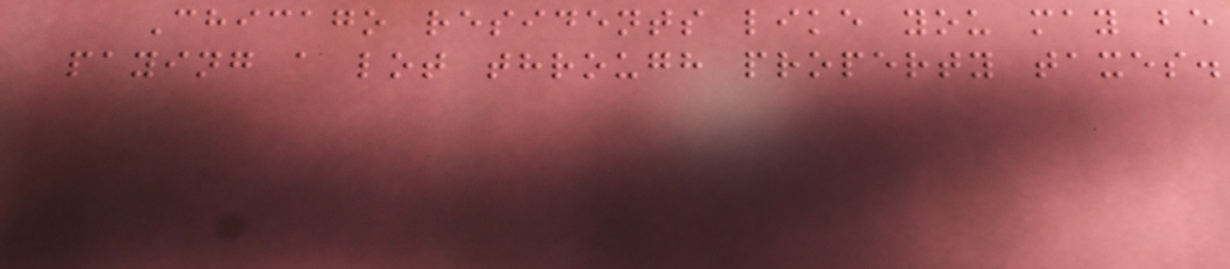Chicago residents like you may be
paying a lot through property taxes.
